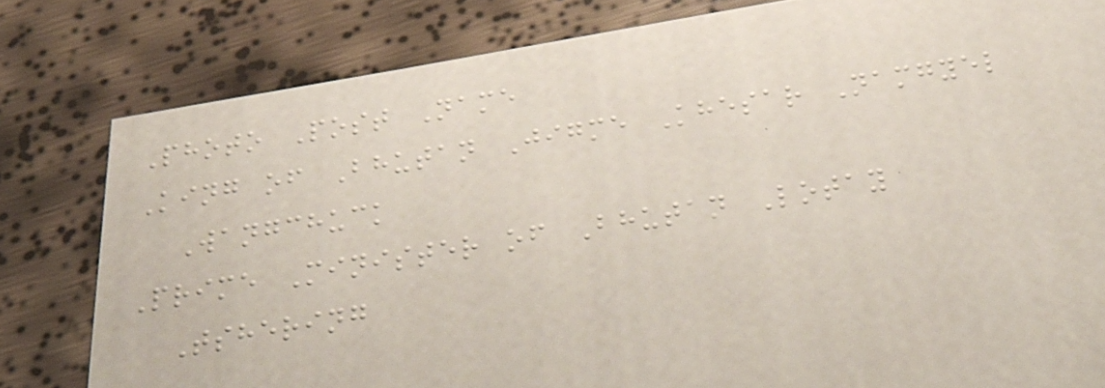Photo Post Name
King of Bhutan Jigme Khesar Namgyel
Wangchuck
Prime Minister of Bhutan Lotay
Tshering
